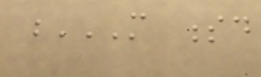M SD
